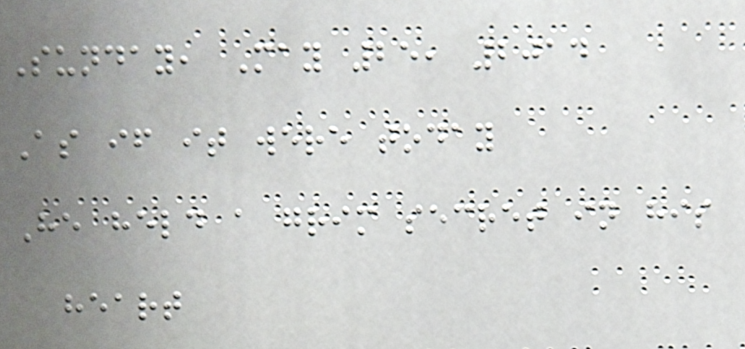Sunday, May 25, 2014
As if it were today
He held a grim secret in his
heart
